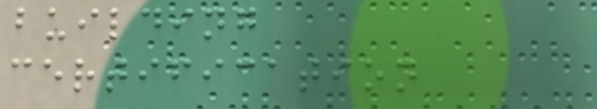building
certification
